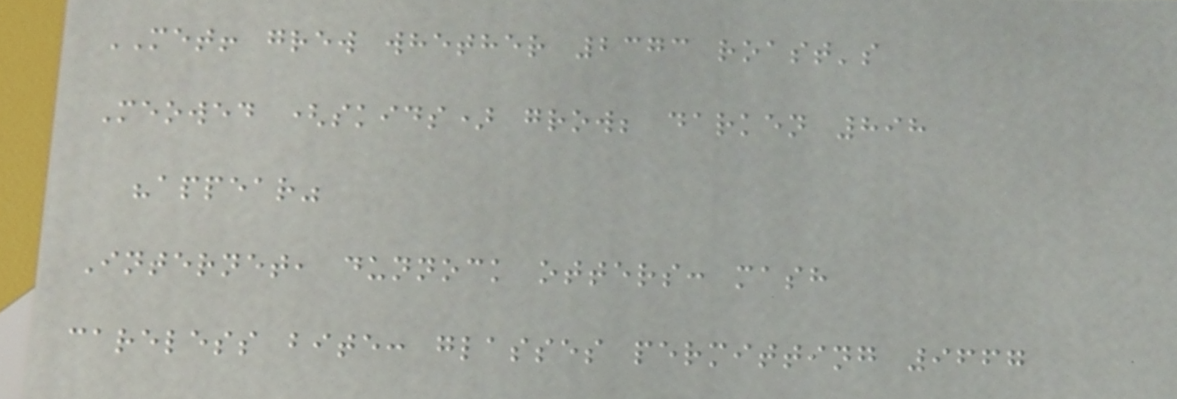MET! grew whether 2373 roast's
Meowed (skids) grow; darken 898
"appear"
Internet, dunnock otters: mash
careless bite: glasses permitting 9667
